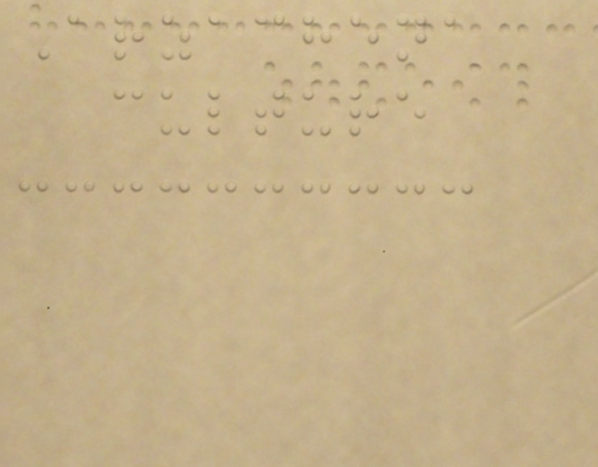Arzachena
culture
